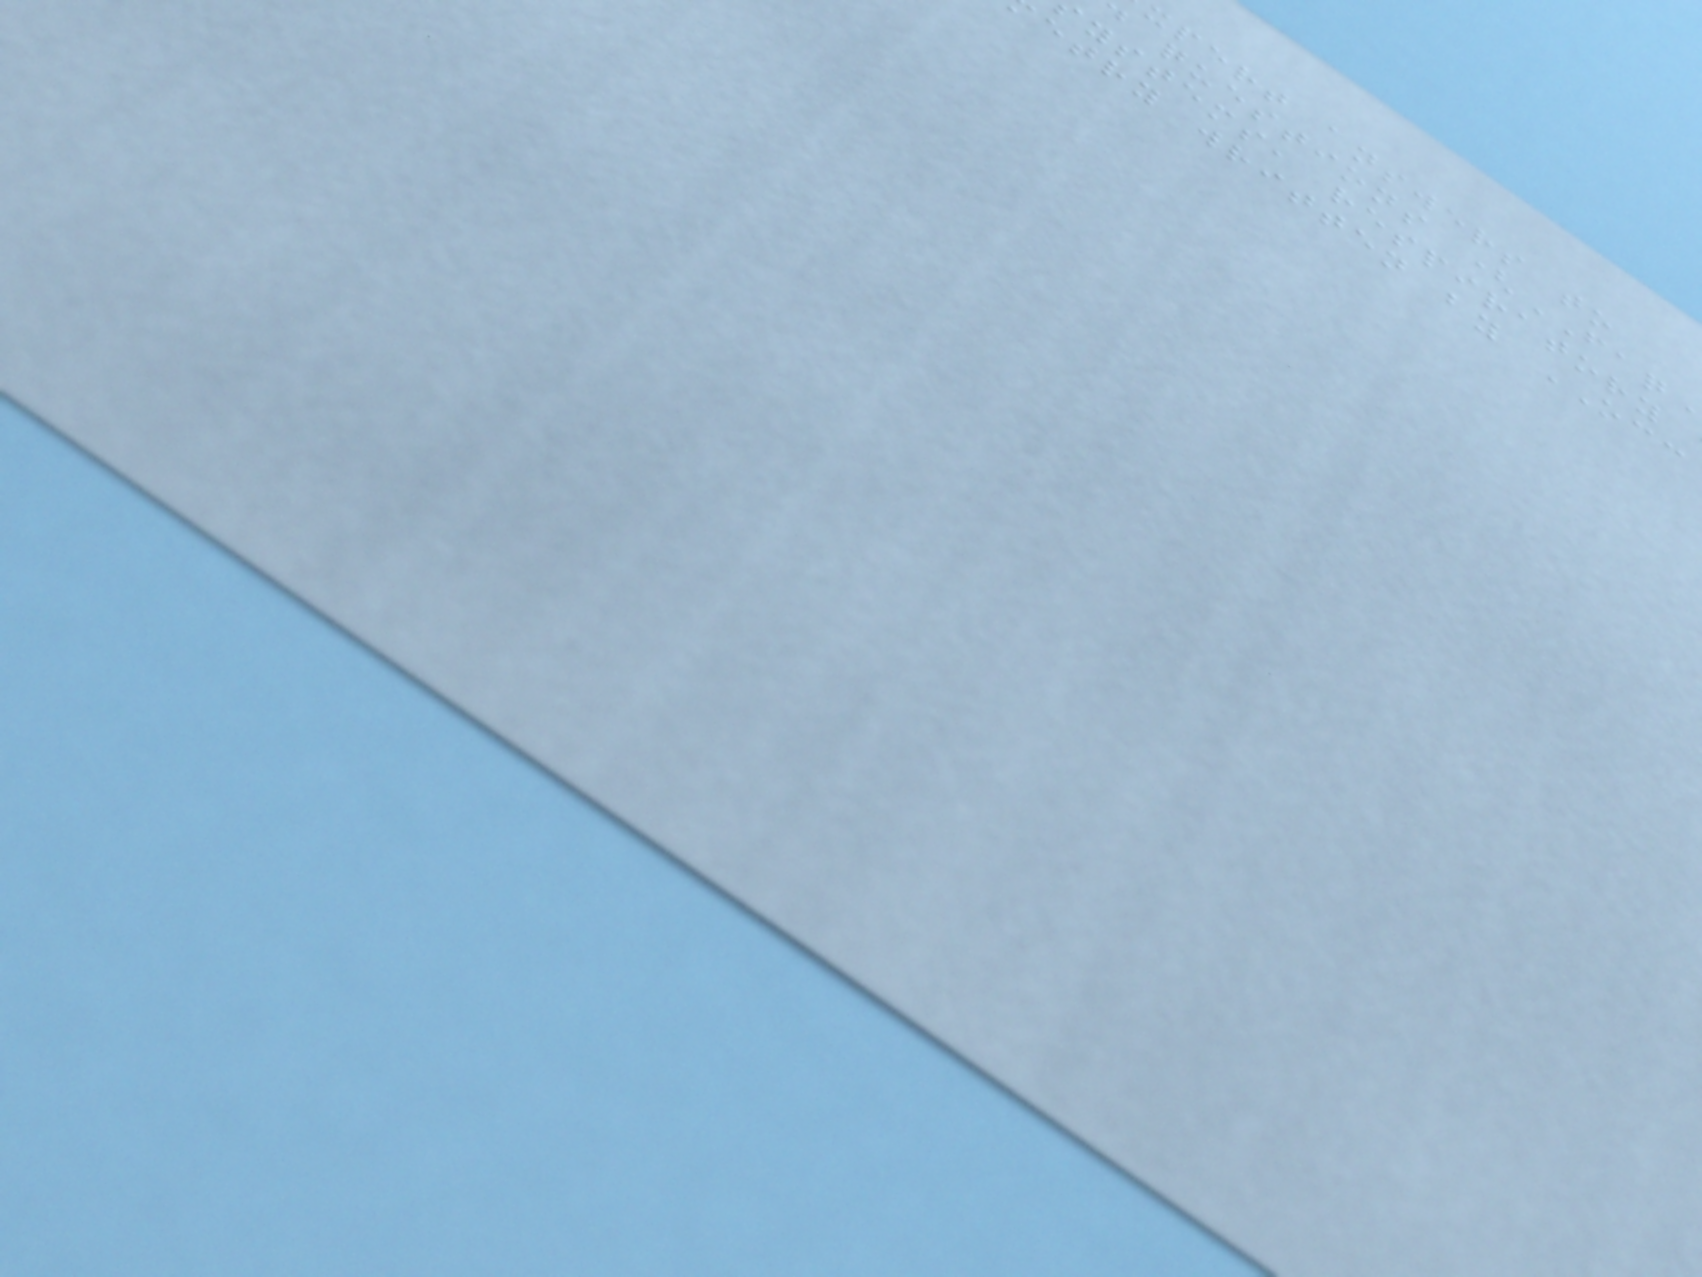xpert answers to
questions (FAQ
ystems, respiratory
etry written by OCC
